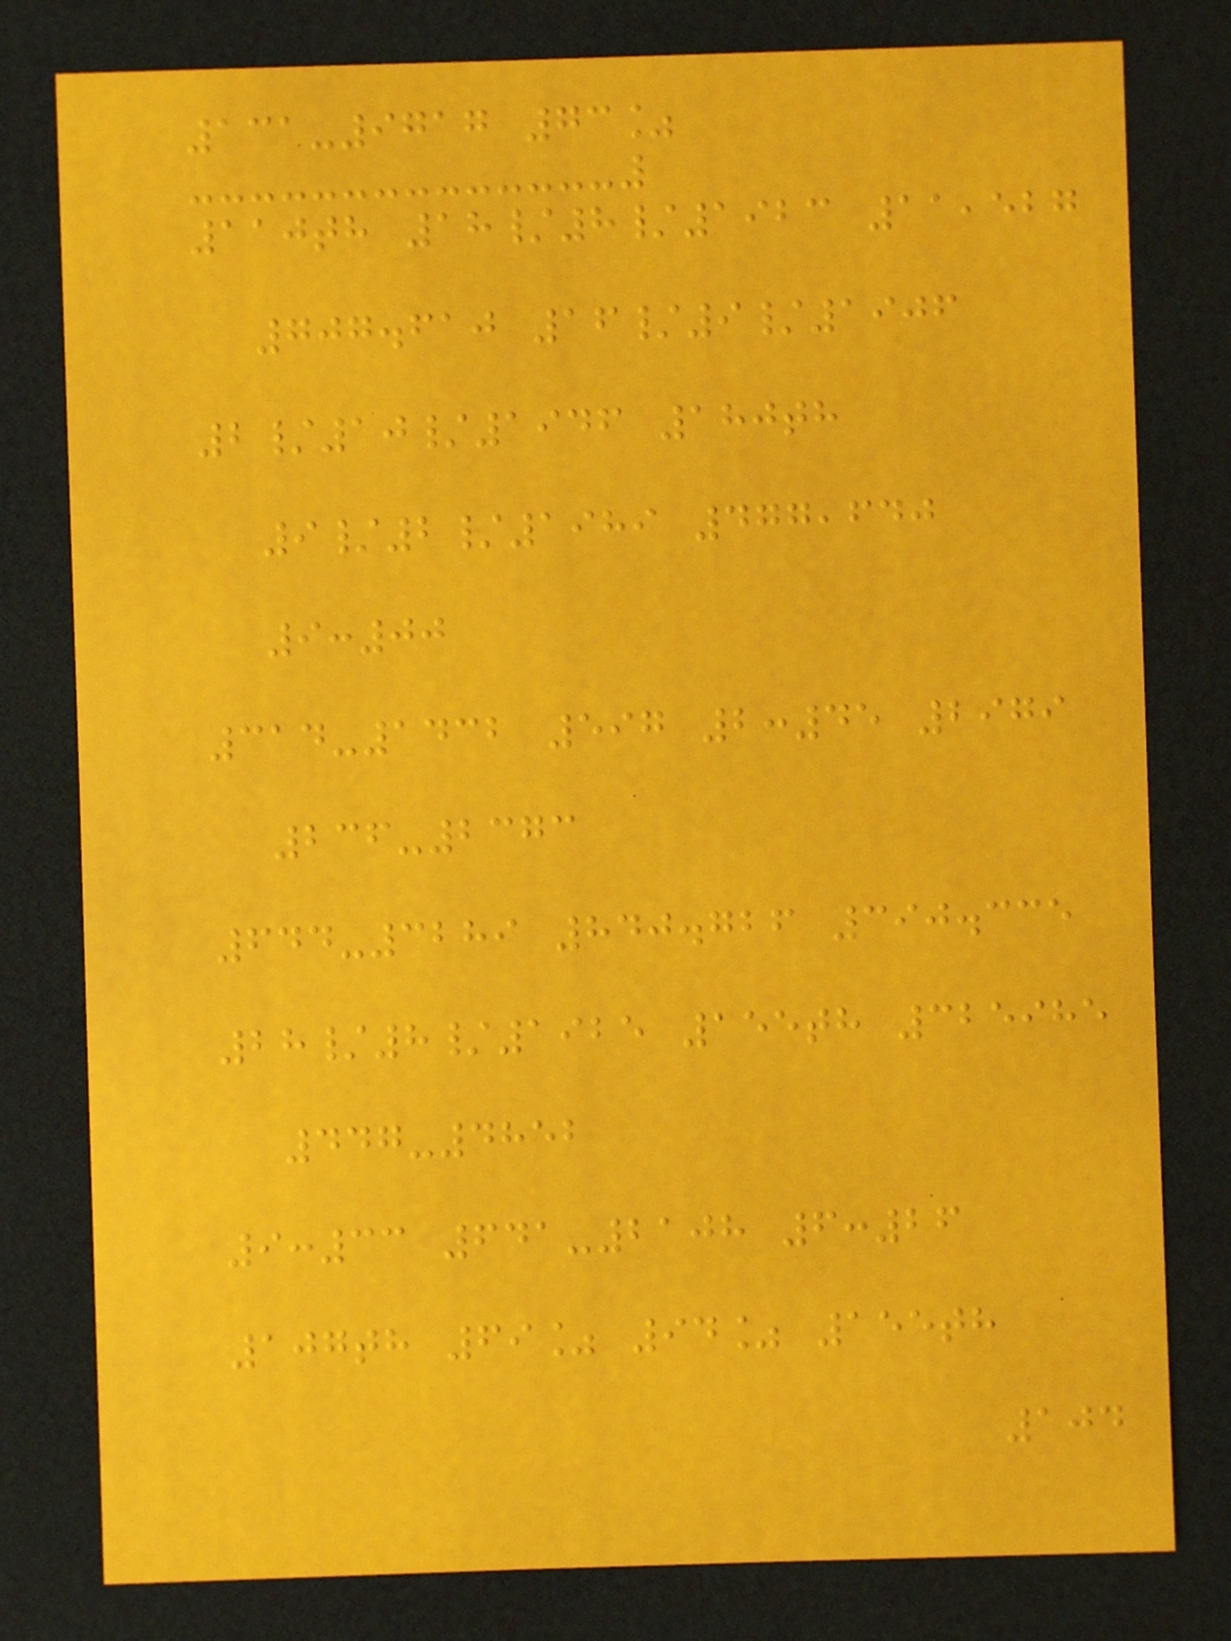131-9717 73%
110th 18/8/1923 11,527
707.610 16/9/1906
2/10/1946 180th
9/2/1989 477,640
9:00
314-1432 597 2:45 2979
236-2373
644-3289 840.726 390.335
28/8/1925 155th 325985
447-4852
9:33 641-2108 6:26
107th 69% 94% 155th
104
